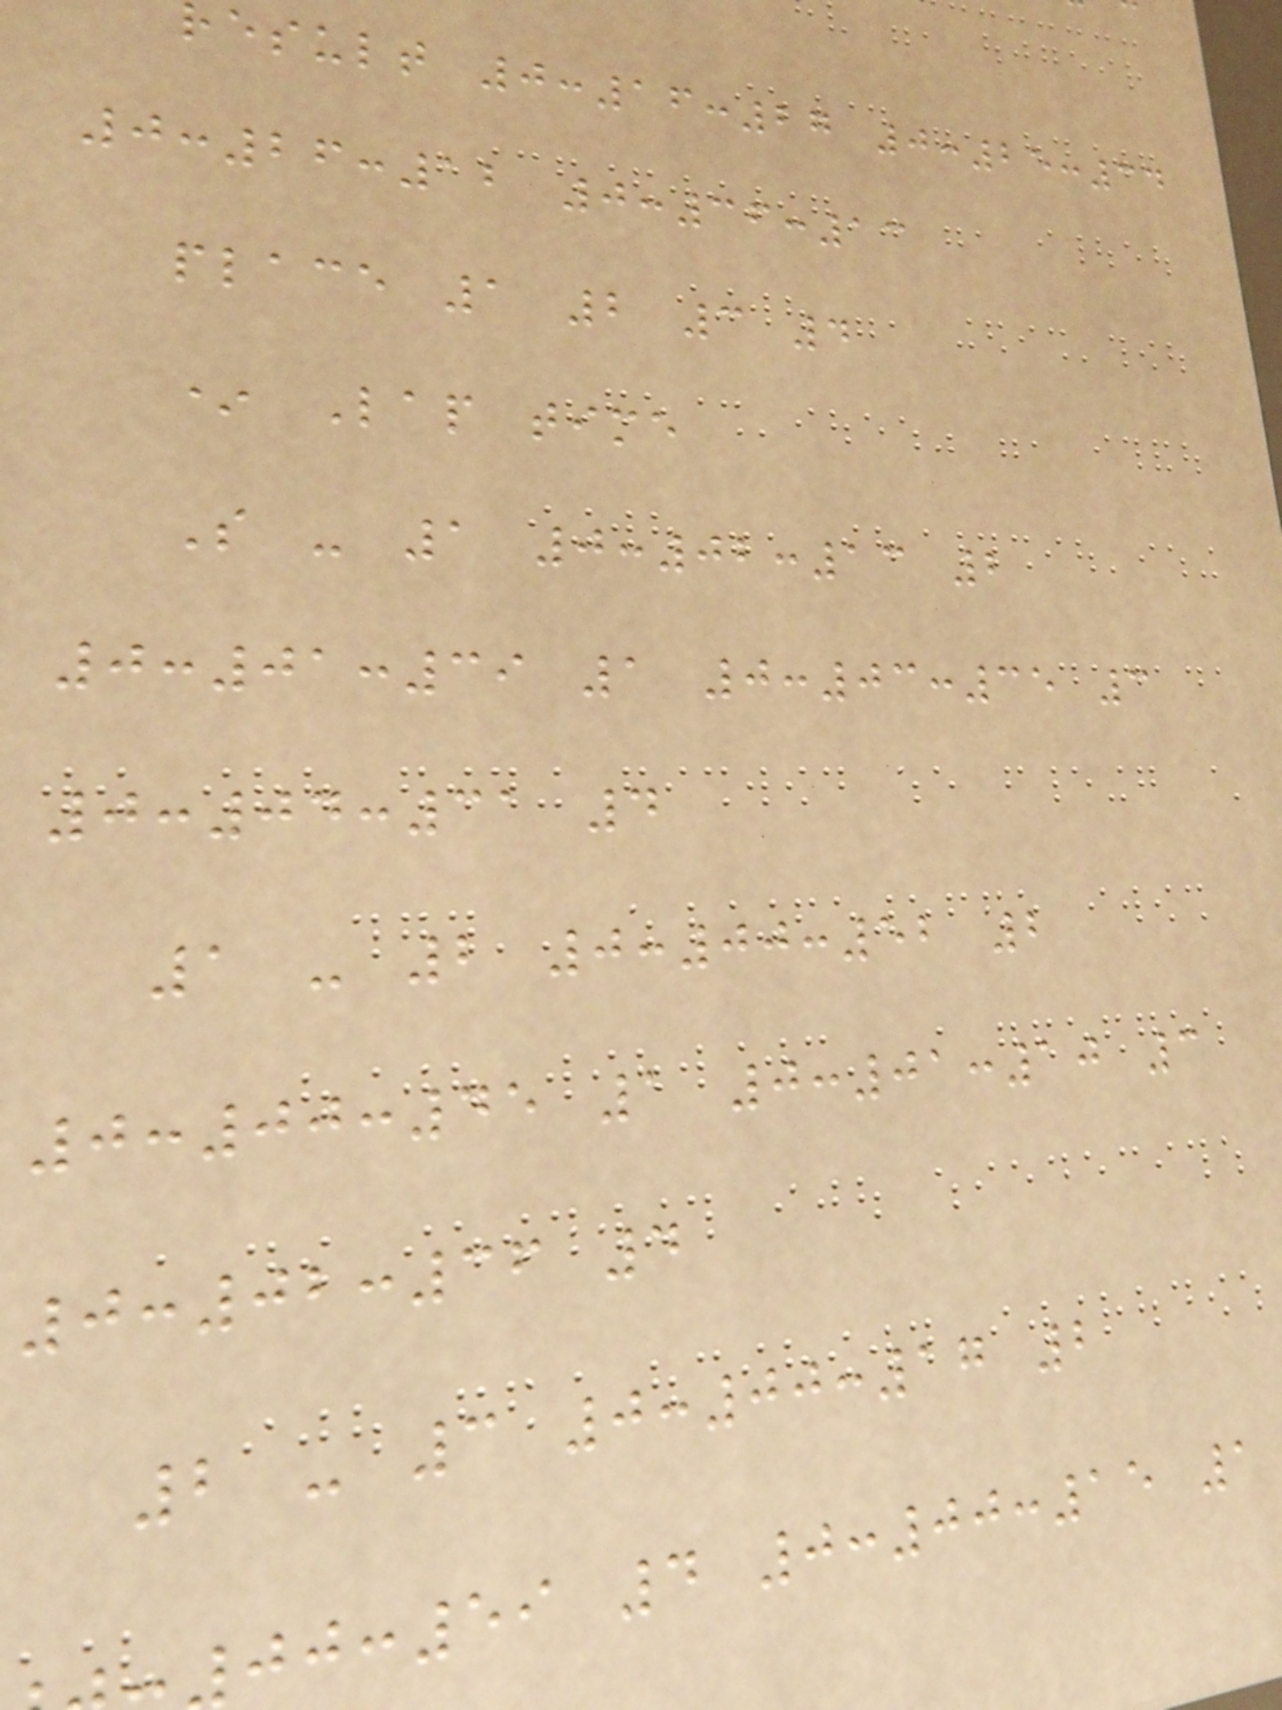result 0:16:27 0:25:34
0:26:12 0:36:13
place 1 2 3 4
* Lap time
S - 1 0:02:13 2
0:01:39 1 0:03:35 3
0:04:31 4
1 - 2 0:00:52 2
0:00:45 1 0:01:10 3
0:02:36 4
2 - 3 0:00:17 2
:59 4 0:00:15 1
